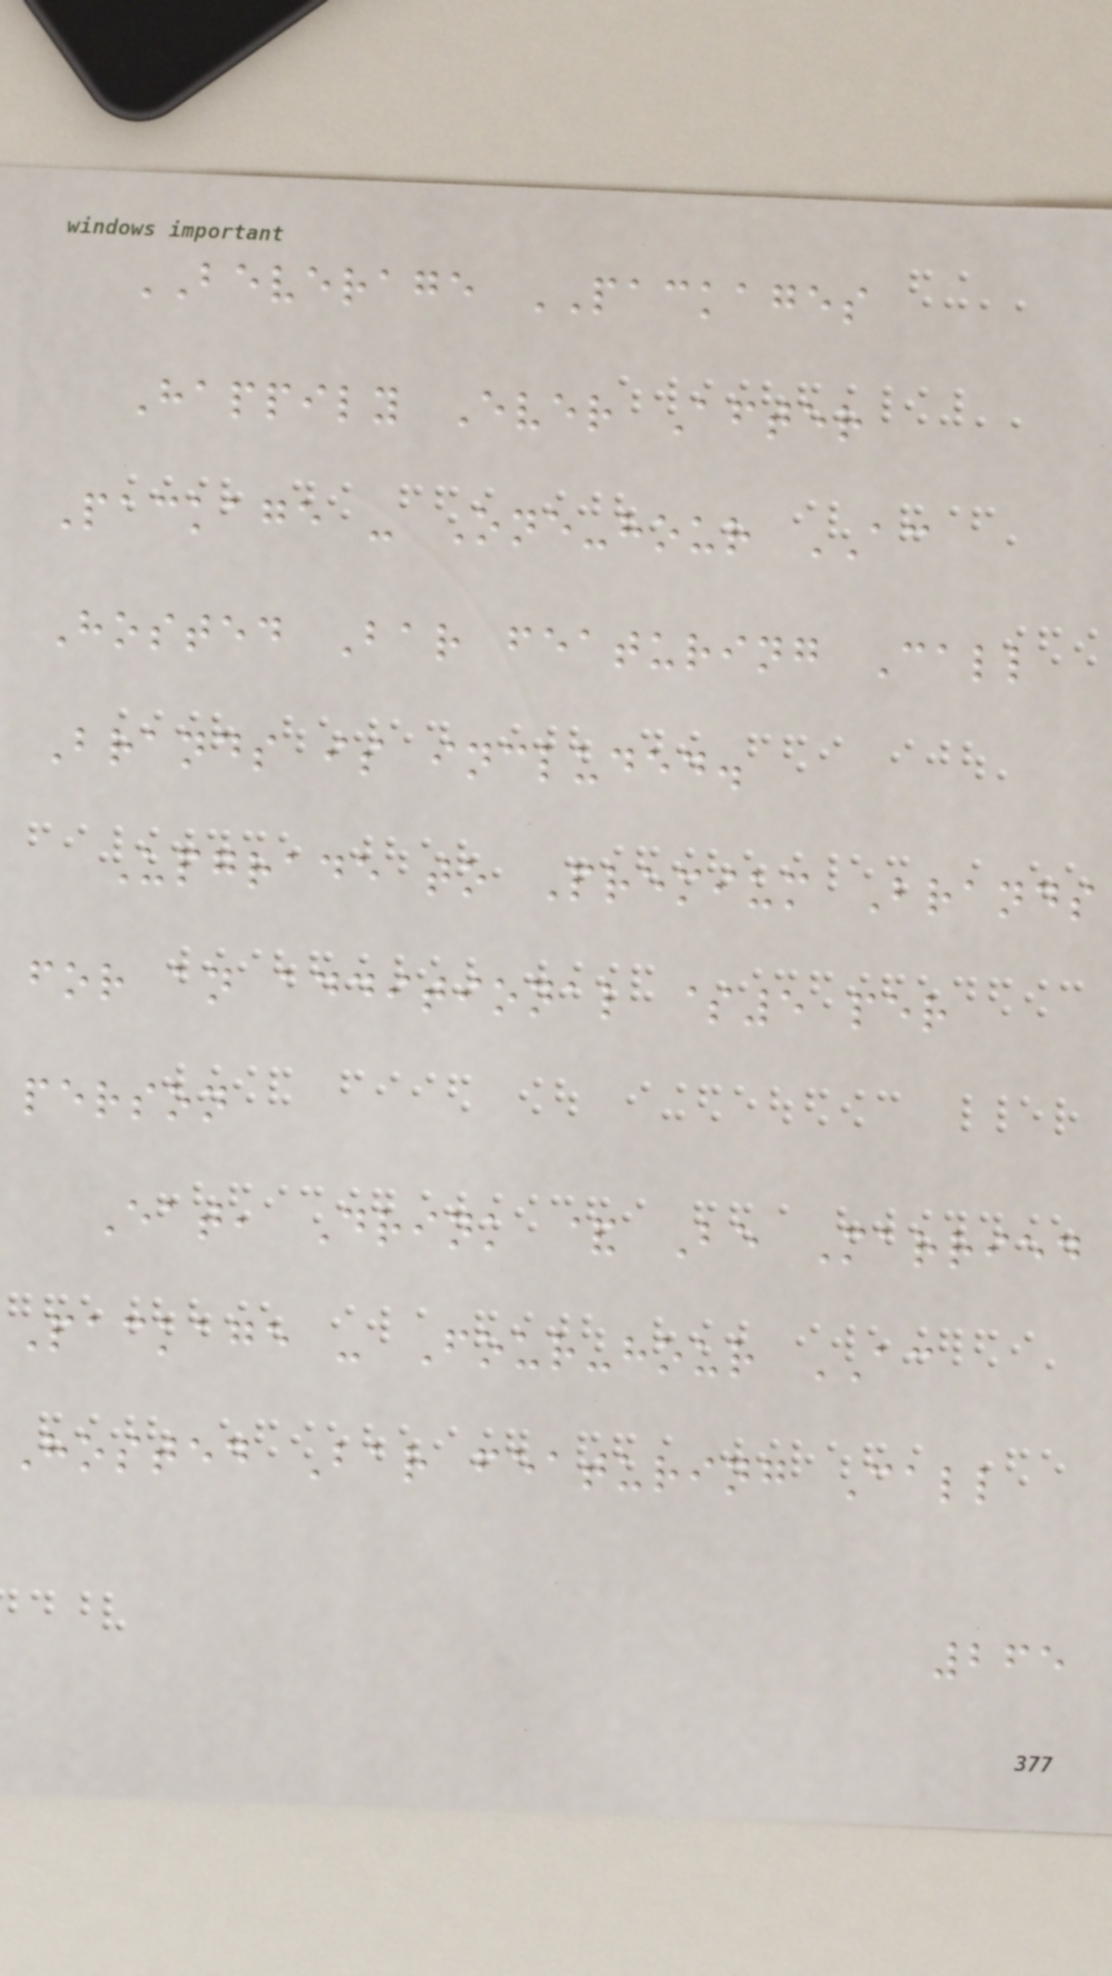BEVERAGE PACKAGES
Happily Ever After
Package - One-hour AC
Hosted Bar featuring Call
Brands is included.
Upgrade to Premium Brands
for an additional $5 per
person
Eat, Drink & Be Married
Package - Four-hour AC
Hosted Bar featuring Call
265
